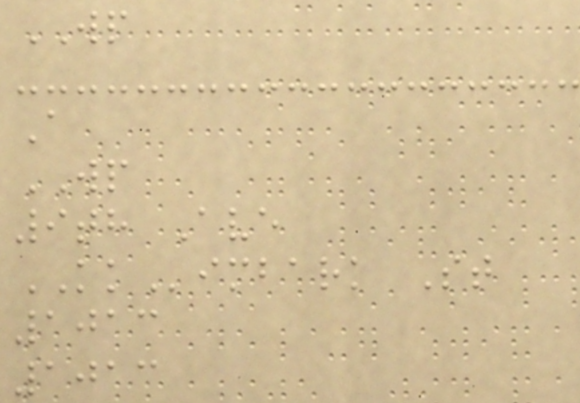WP
A
WP
9th Ave
KKimbark St
1013
1013
